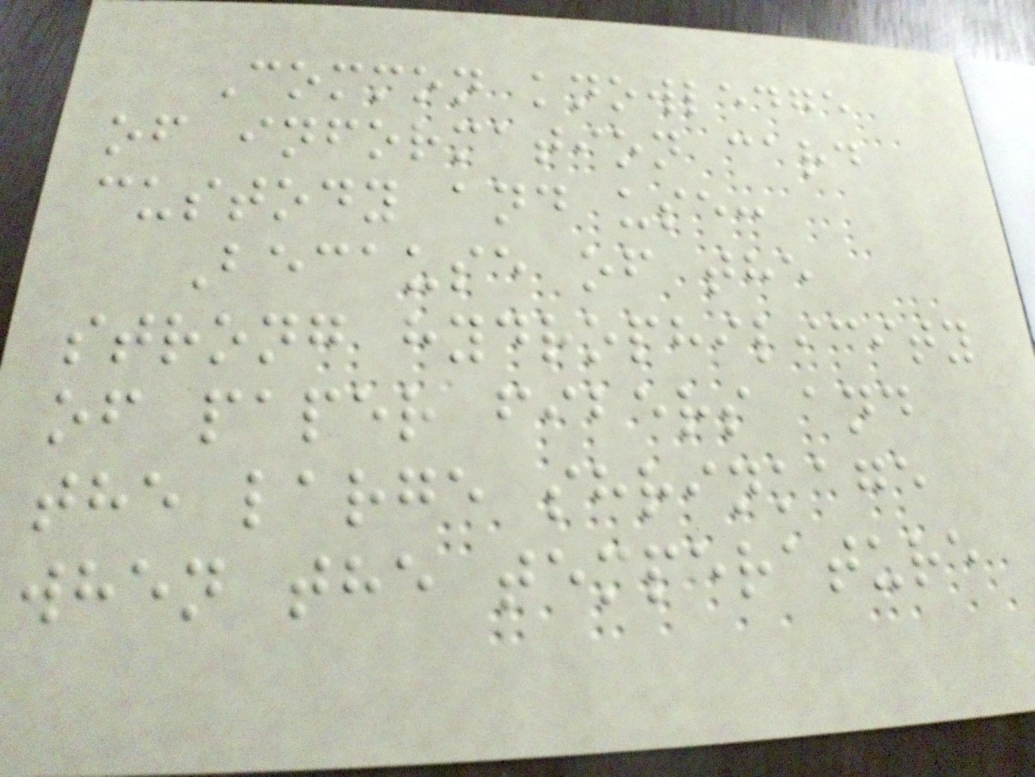Common knowledge
of information card
custody and use:
Because of the
strong hydrophilicity
of paper fibers and
the large shrinkage
when the temperature
